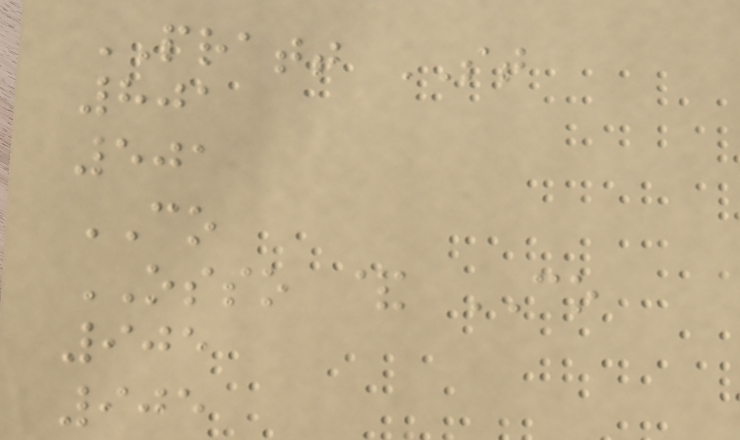PRATT ST
801
501
CO
OSSO & CO
905
905
